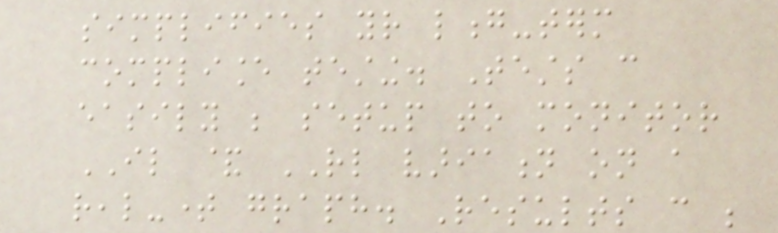simplifies your long-term
compliance testing. Tests can
easily be setup to monitor
IL & RL variation on a
real-time graph. Results can be
